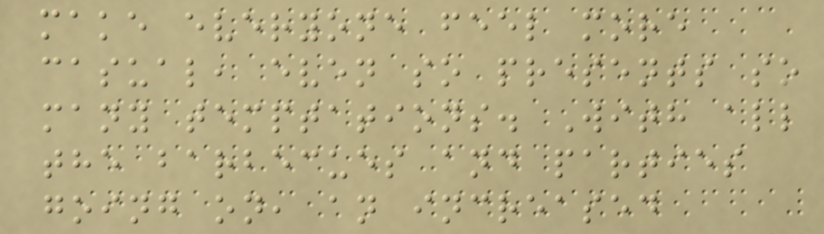make everyone feel more
casual, even so presents so
many temptations. With all
the barbecues and parties
going on, an increased
